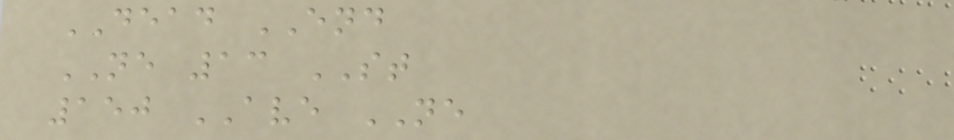DEAD END
NE 13 ST
150 AVE NE
